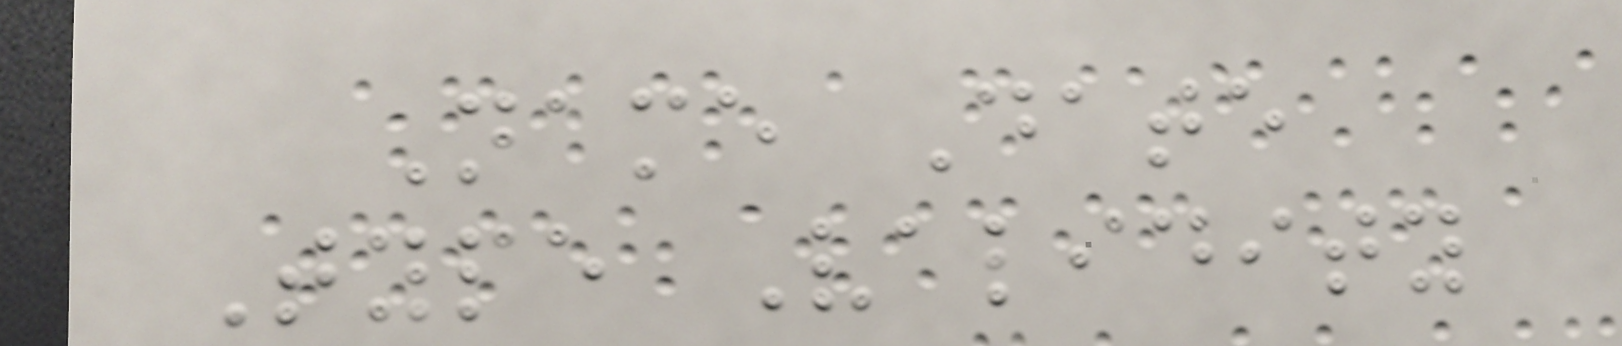Name Date
Type Validity
